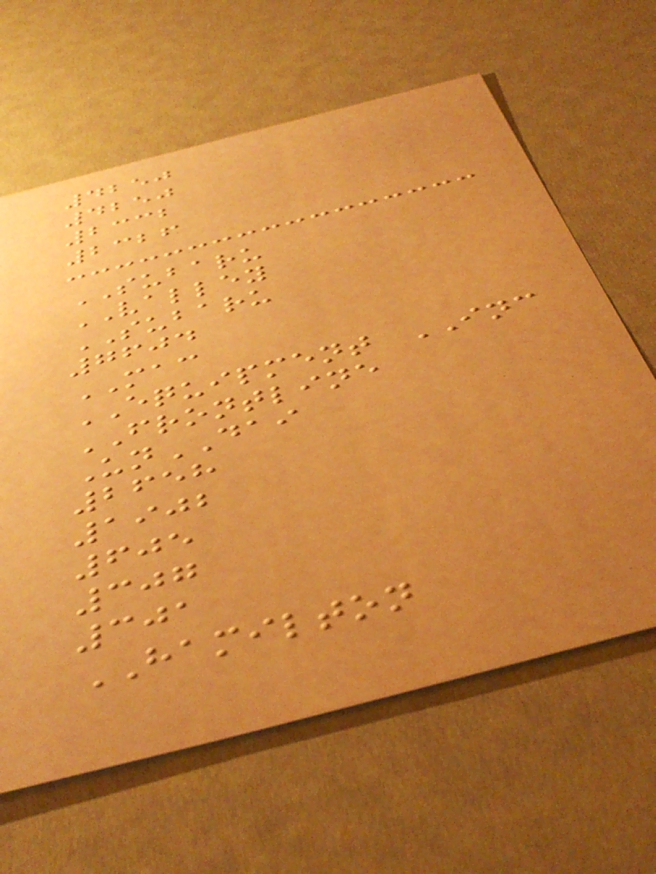4250
4250
2332
2326
SUBARU
VALLEY
SUBARU
7604
MAC
EQUIPMENT INC
FRONTLINE
UnDAI
2658
1902
605
307
301
HAMILTON
